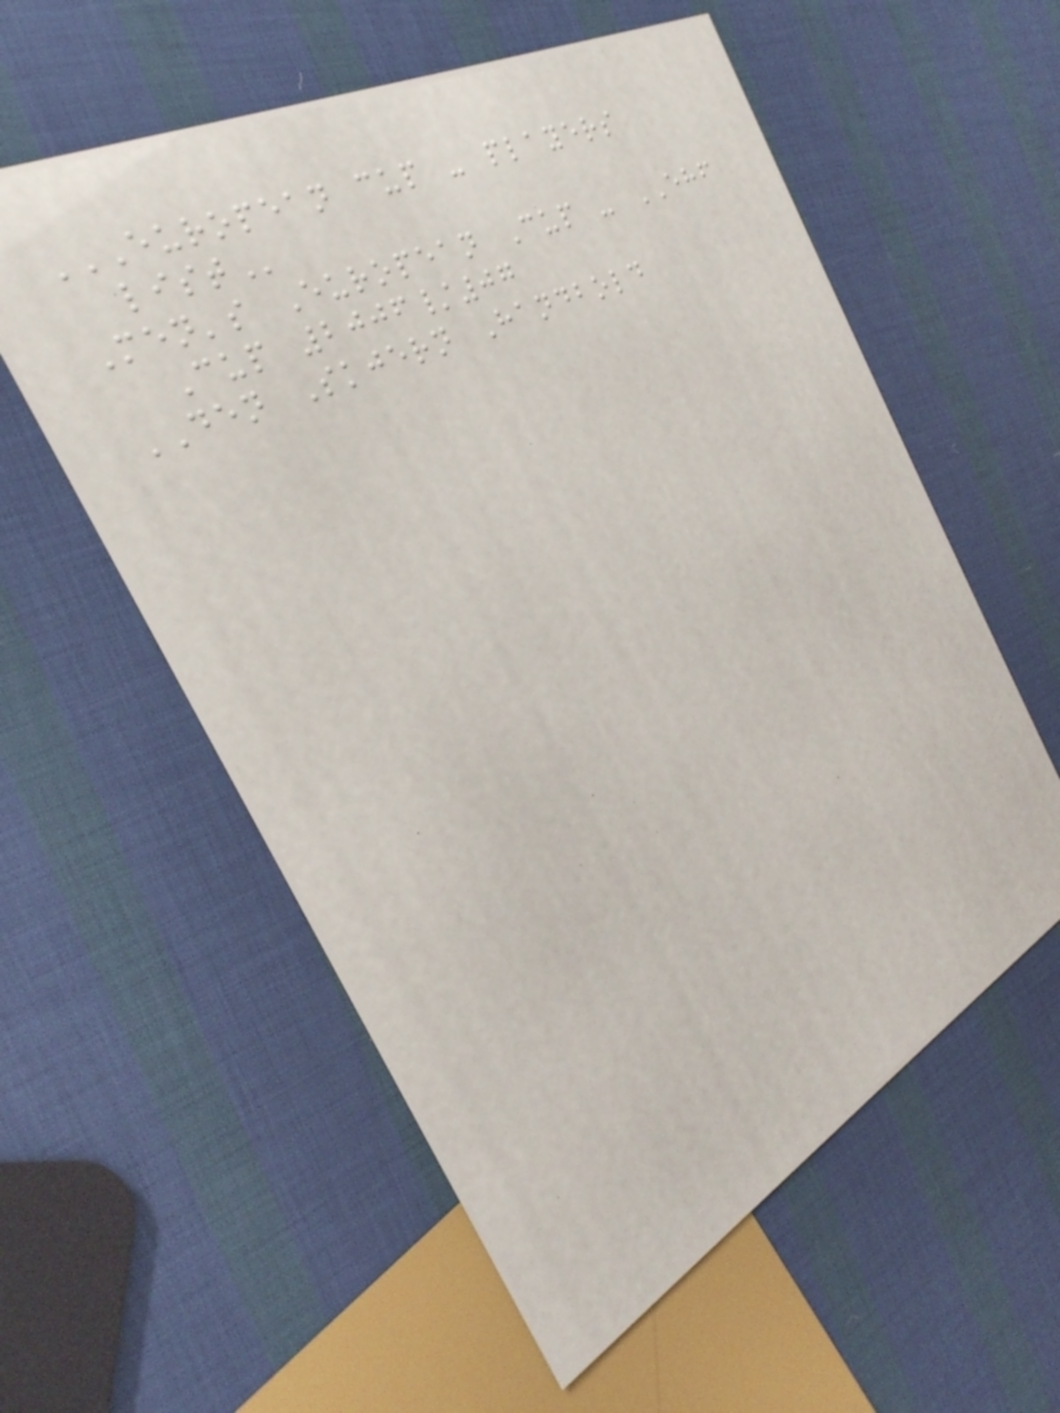EUROPEAN CUP - PLAYERS
LIST
Men's European Cup - EHF
Cup 2006/07
DEN Skjern Handbold
